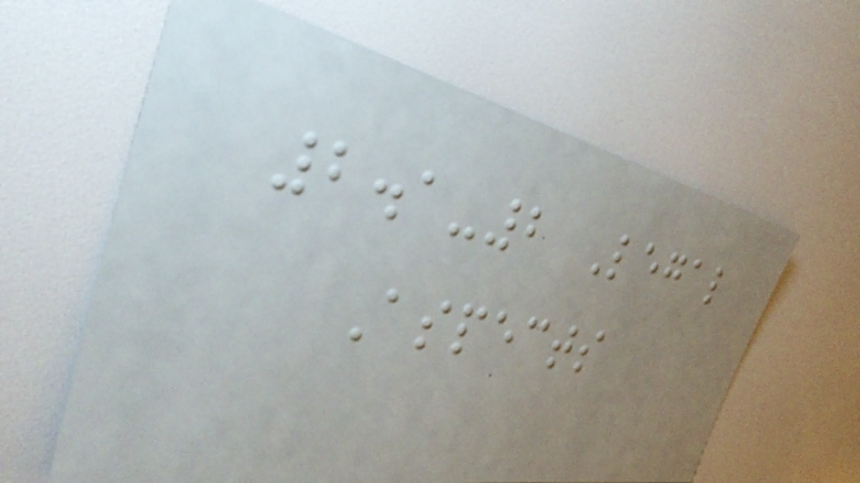2.1-2 Legal
Aspects
